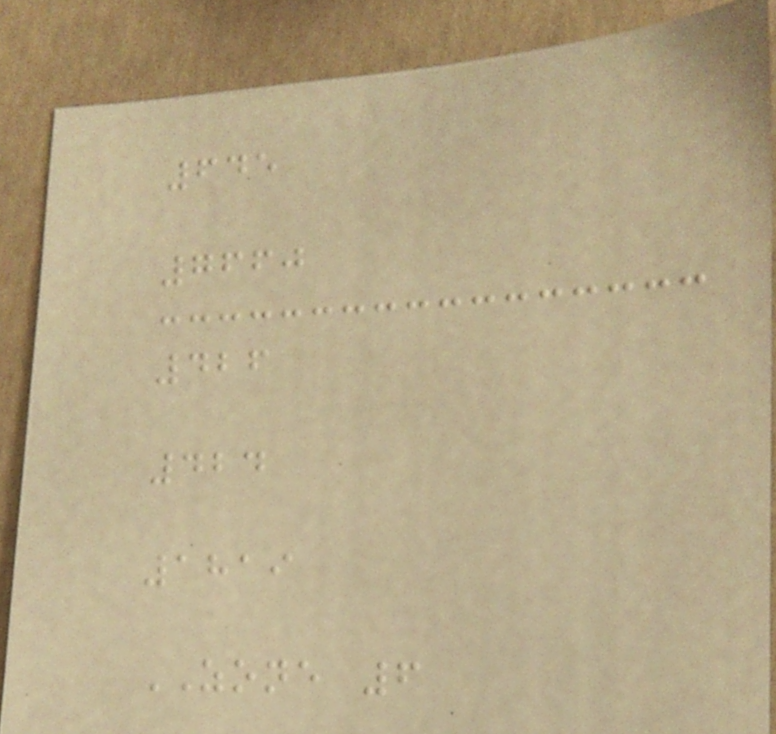645
7660
426
424
1819
ZONE 6
